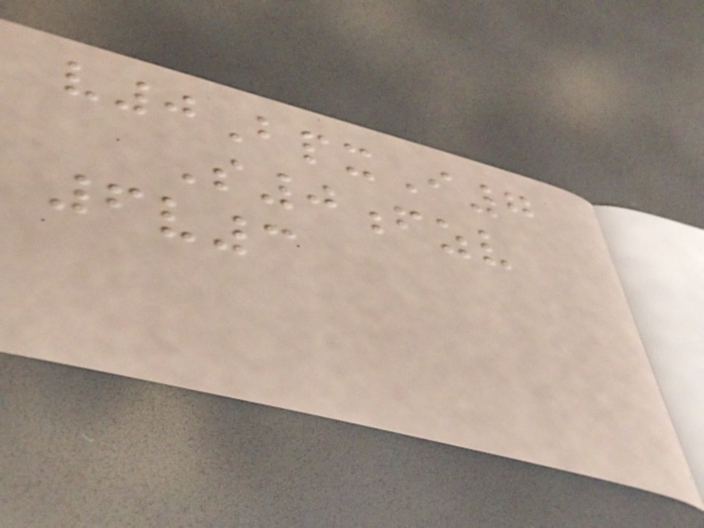v0BpxI7
S0fzv
6v3
